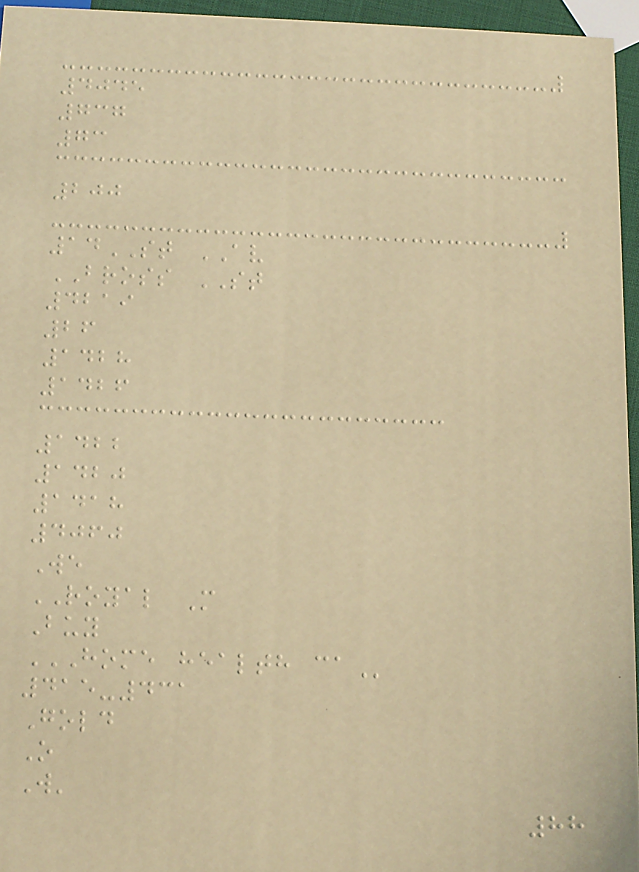4045
737
73
200
14ST AV
BROSS ST
4219
26
1428
1426
1422
1420
1418
4060
We
ROYAL M
Buy
HOME HEALTH CA
415-431
Gold
O
W'
88
